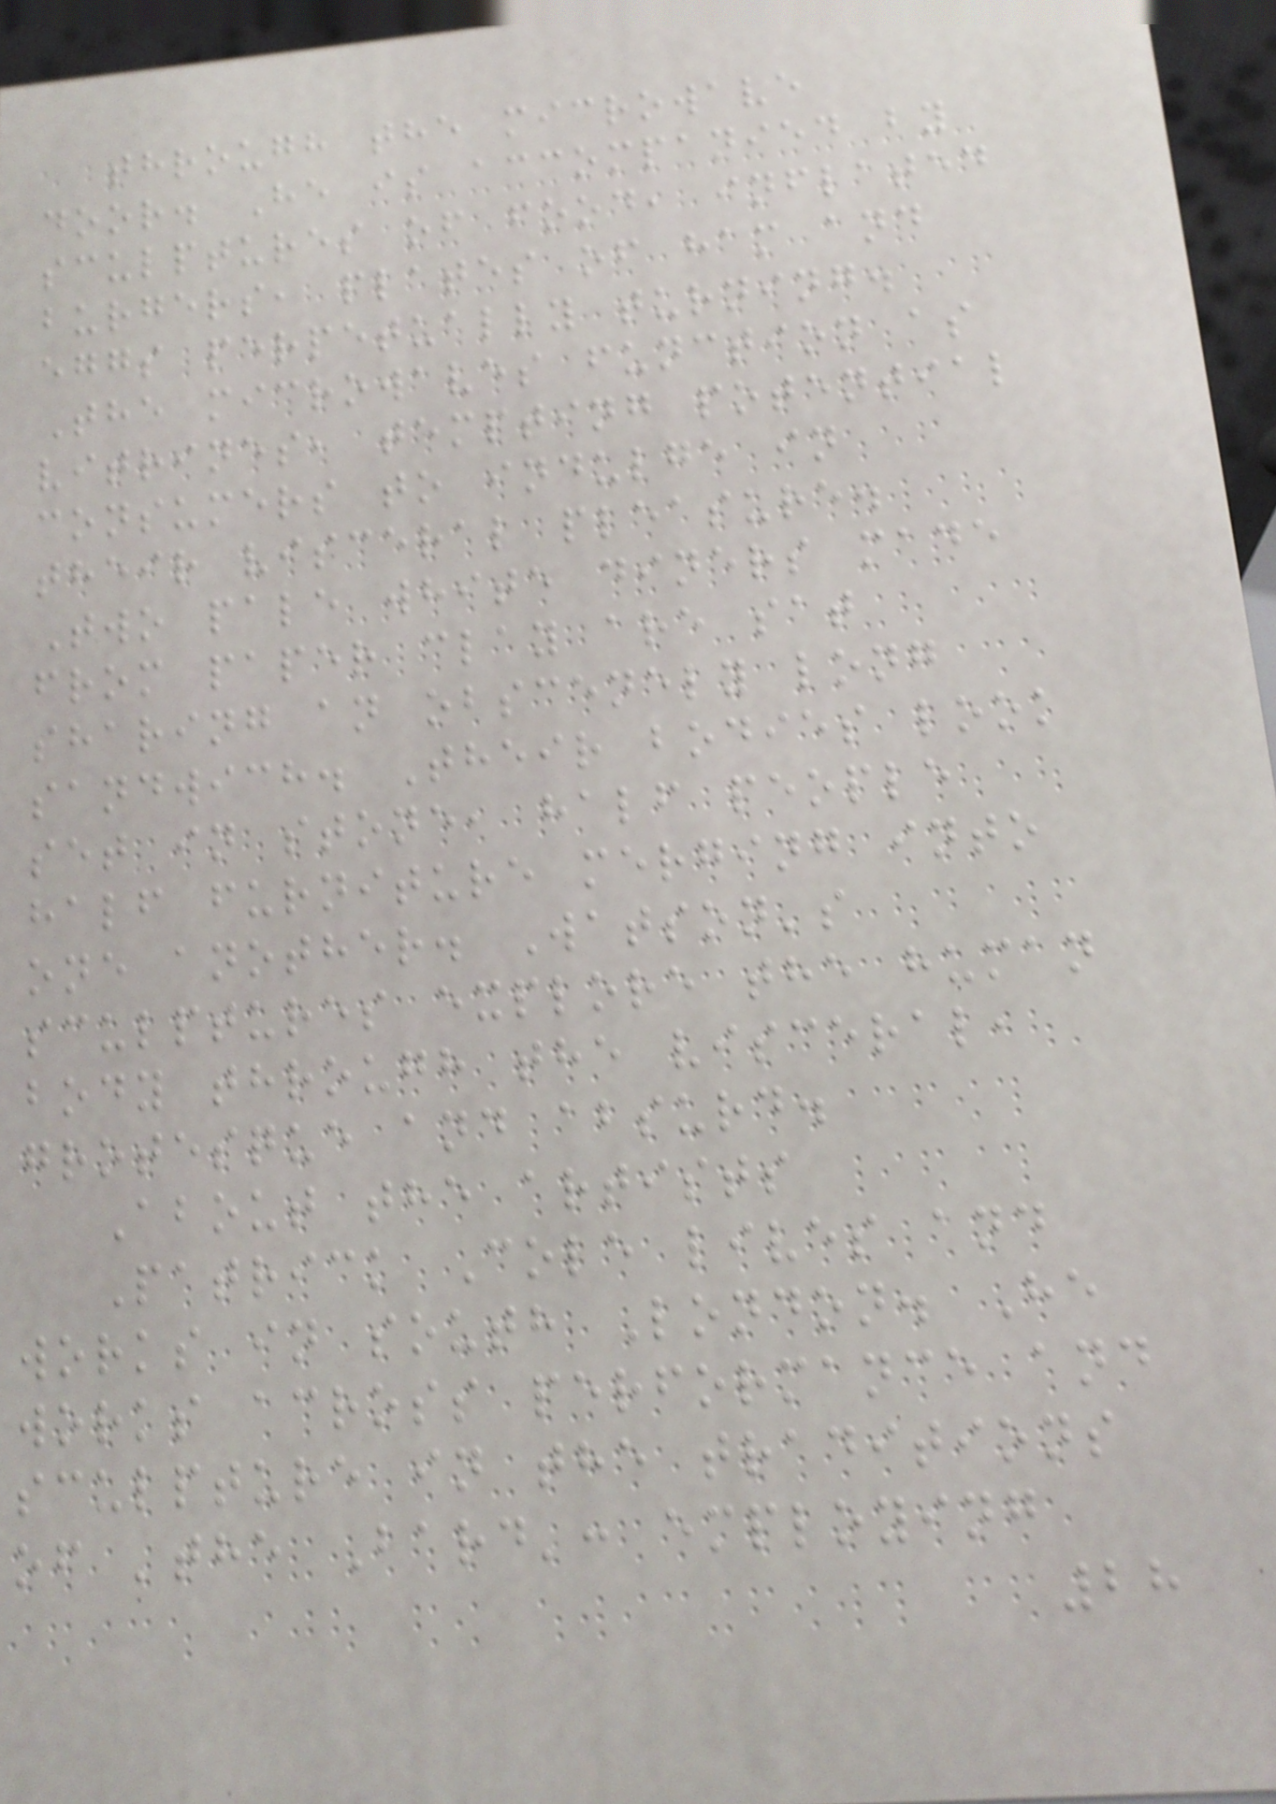through the microwave
door. He is accompanied by
sculptures of food, inflated
burgers, plates of ham and
eggs perpetually turning.
The microwaves function as
vitrines, tempting potential
consumers to indulge in
their visceral pleasure.
Two pale white diners made
from paper clay are sat
sharing an obscenely long
sandwich. Their bodies look
set in stone, half people
half furniture merging into
one another. Watson's
sculptures explore the human
body through the visceral,
grotesque and absurd.
About the artists
Patrick Cole lives and
works in south London. He
works across performance and
sculpture in the traditions
of 'the Bard': employing
28
